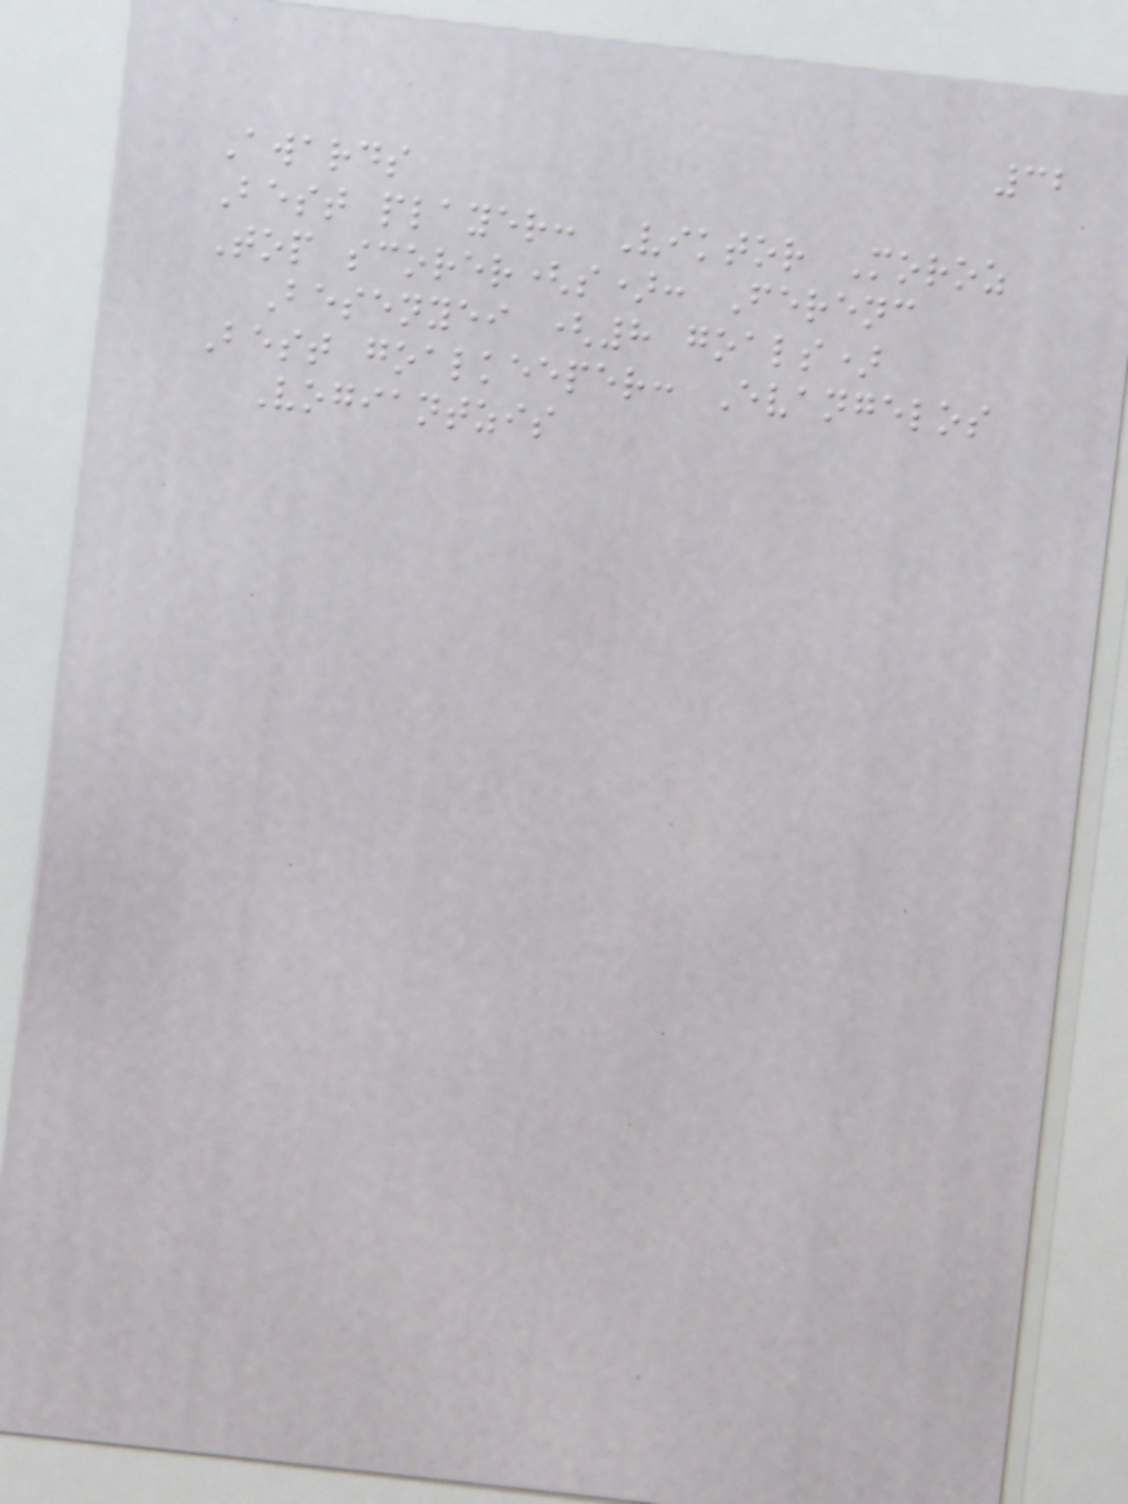32
Awards
Best player: Viktor Moroz
Top scorer(s): Ferenc
Besenyei (8 goals)
Best goalkeeper: Evangelos
Vogiantzis
